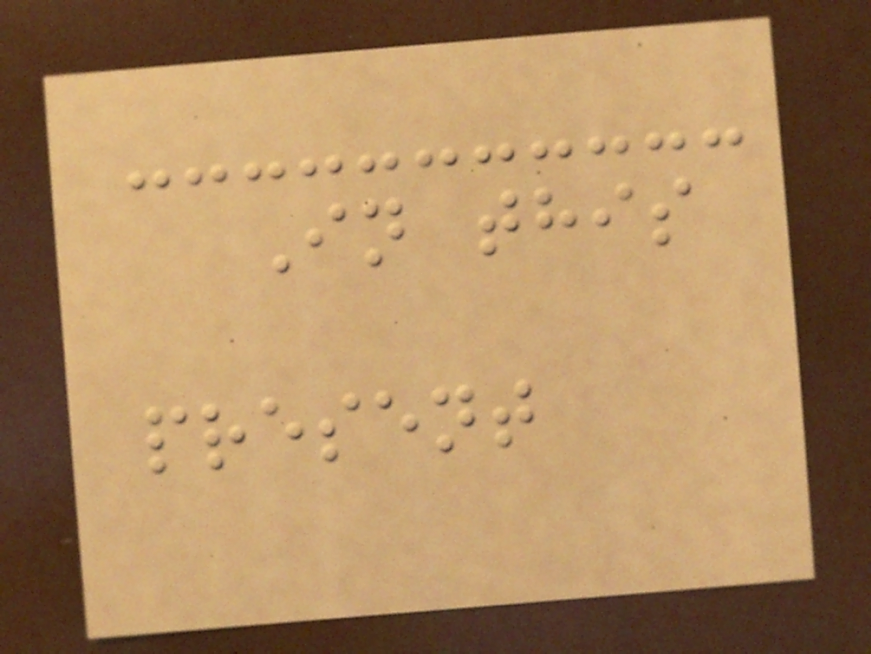In this
present
